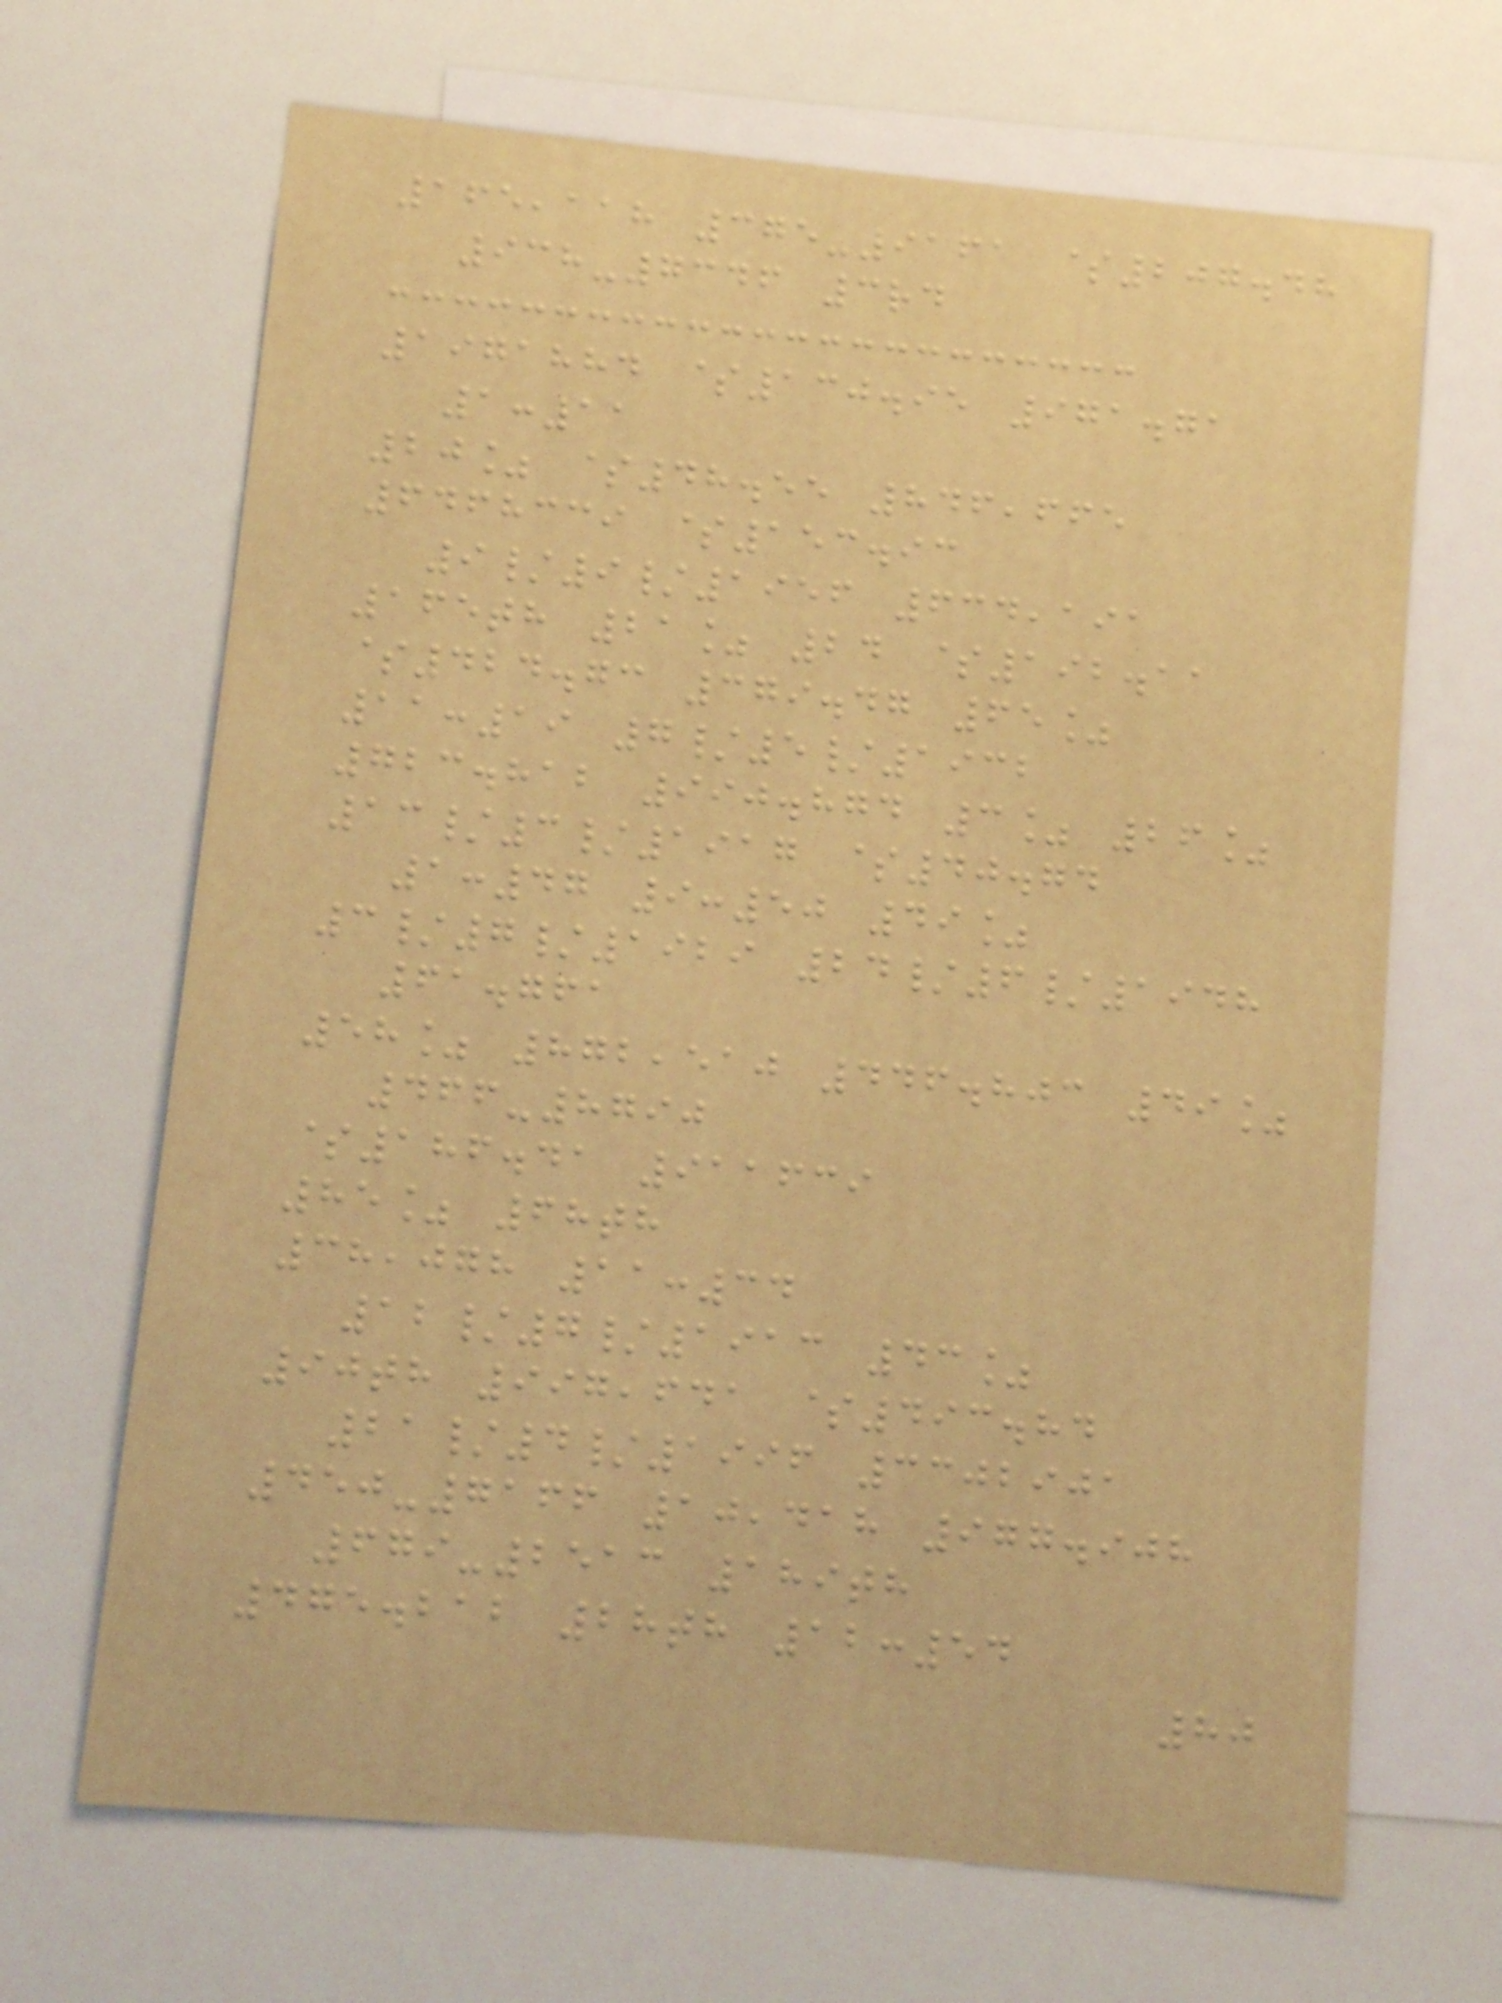165,118 375-9161 $207.48
938-7346 3rd
1971884 $130.95 971.71
1:11
20% $48.55 846,665
6468339 $153.93
9/9/1956 634,191
165th 21% 24 $192.11
$424.73 379.47 65%
11:19 7/5/1932
723.812 990.874 3% 26%
13/3/1917 $40.74
1:47 9:50 49%
3/7/1929 24/6/1948
61.761
58% 872,510 446.803 49%
466-8790
$186.41 911639
85% 68th
38,078 11:34
12/7/1913 43%
90th 997,641 $493.84
21/4/1996 3302901
450-7166 10,418 977.908
679-2513 189th
475.212 28th 12:54
80
